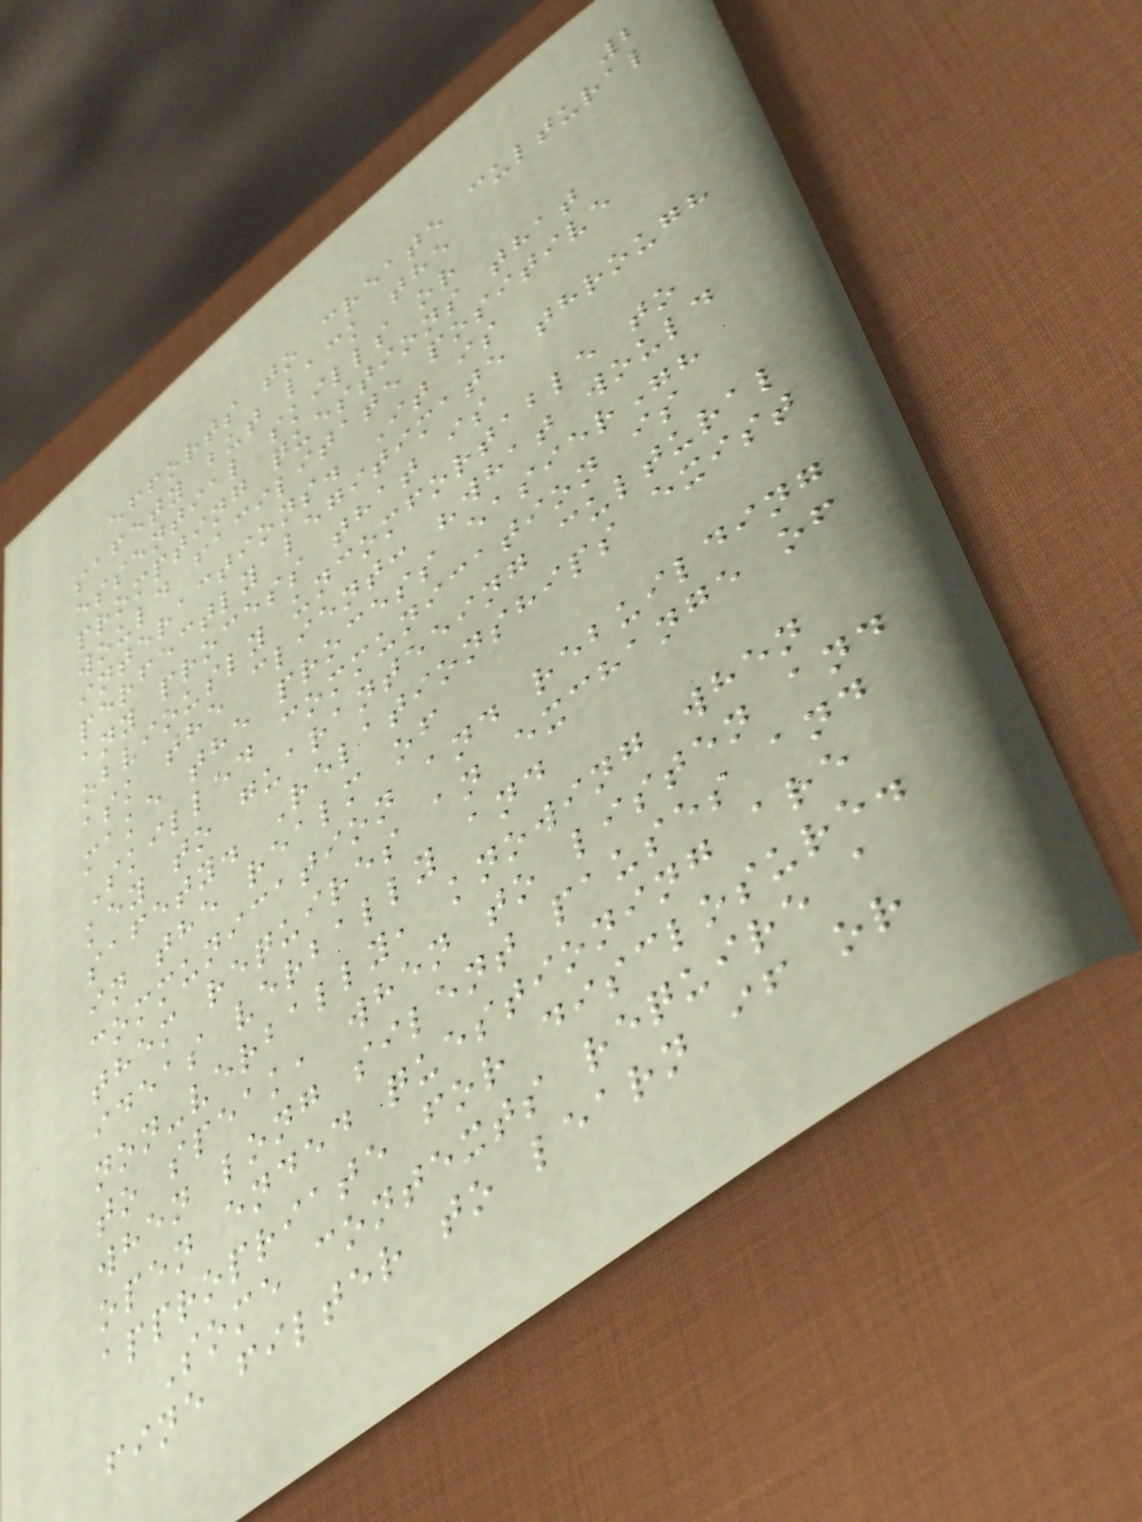2
efforts to create cultural
safety but lack the
essential skills or
prompting questions that
would facilitate positive
interactions. It is
perfectly legitimate through
any process that is
obviously uncomfortable to
ask the client: "what would
make the process easier"?
Skilled communication is
key to guaranteeing cultural
safety. Relationships exist
in the realm of
communication and rebuilding
them requires an exchange of
ideas verbally and
non-verbally, knowing when
to speak, when to listen and
when long silent pauses and
open ended questioning are
appropriate for disclosure.
Some contexts require a
fine filter to learn if or
